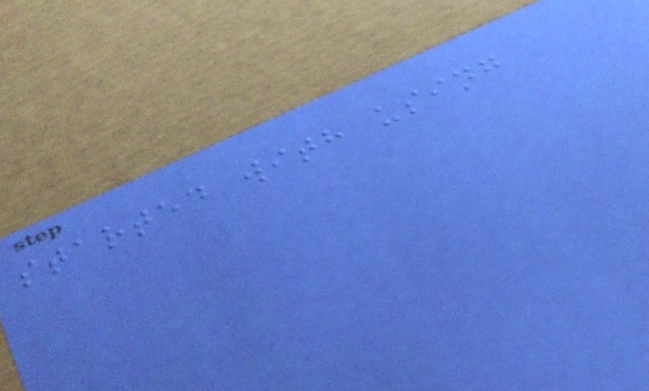started with using
